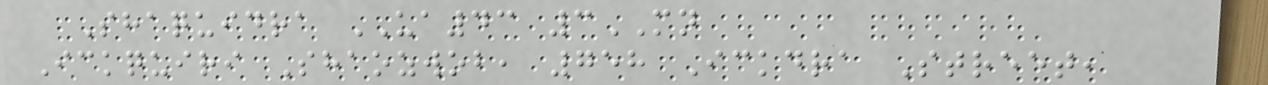Shaquidra UA43 3MN
Ickquiri Shaozwob, 758 Ickdra Street,
